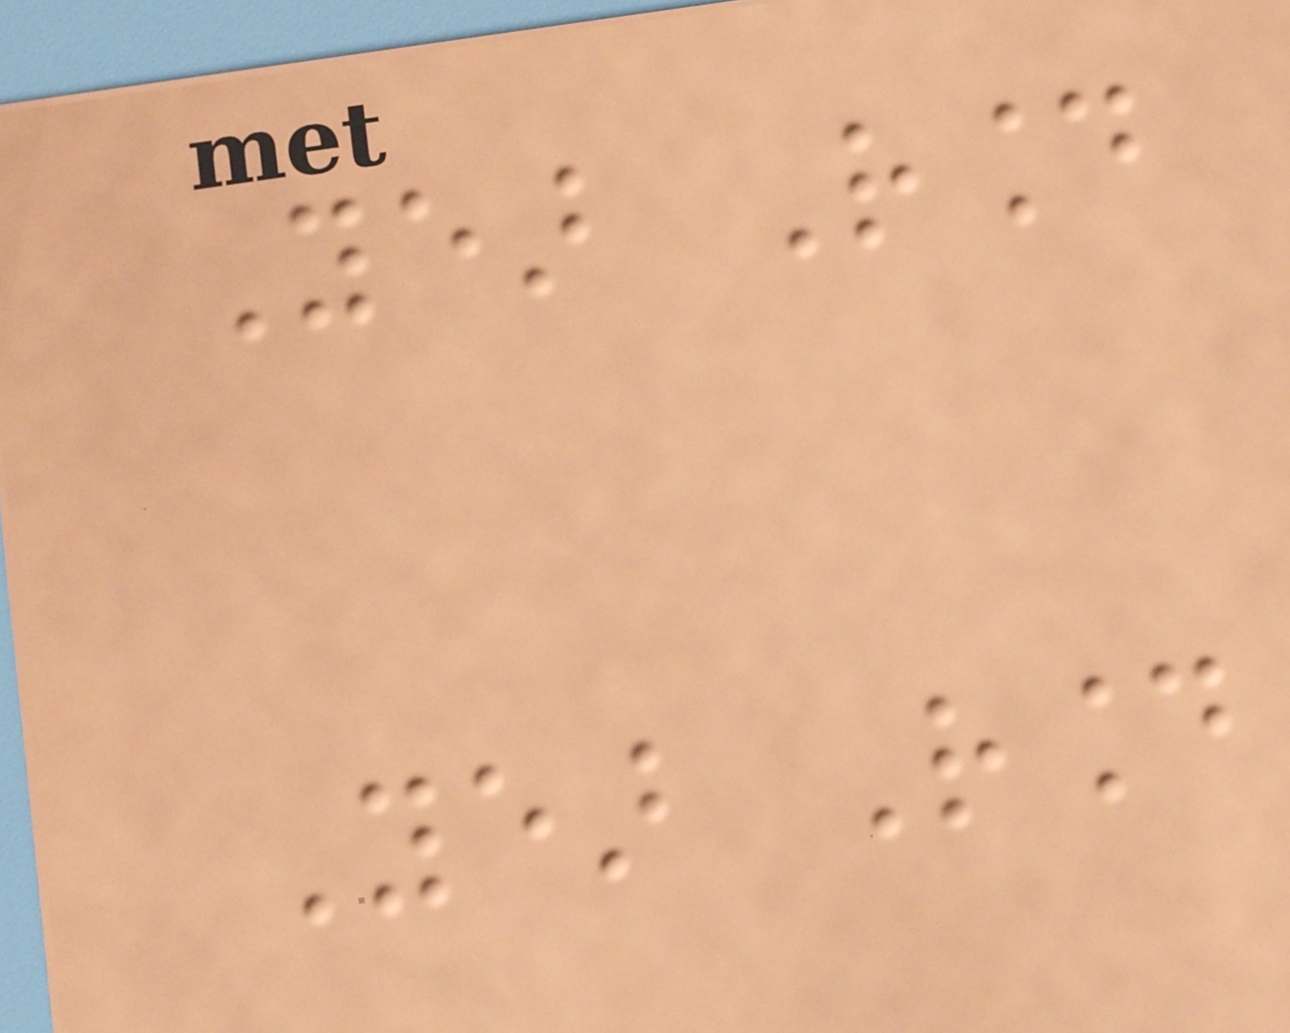Year Round
Year Round
